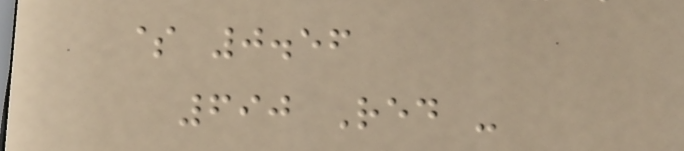$ 0.56
690 Red -
